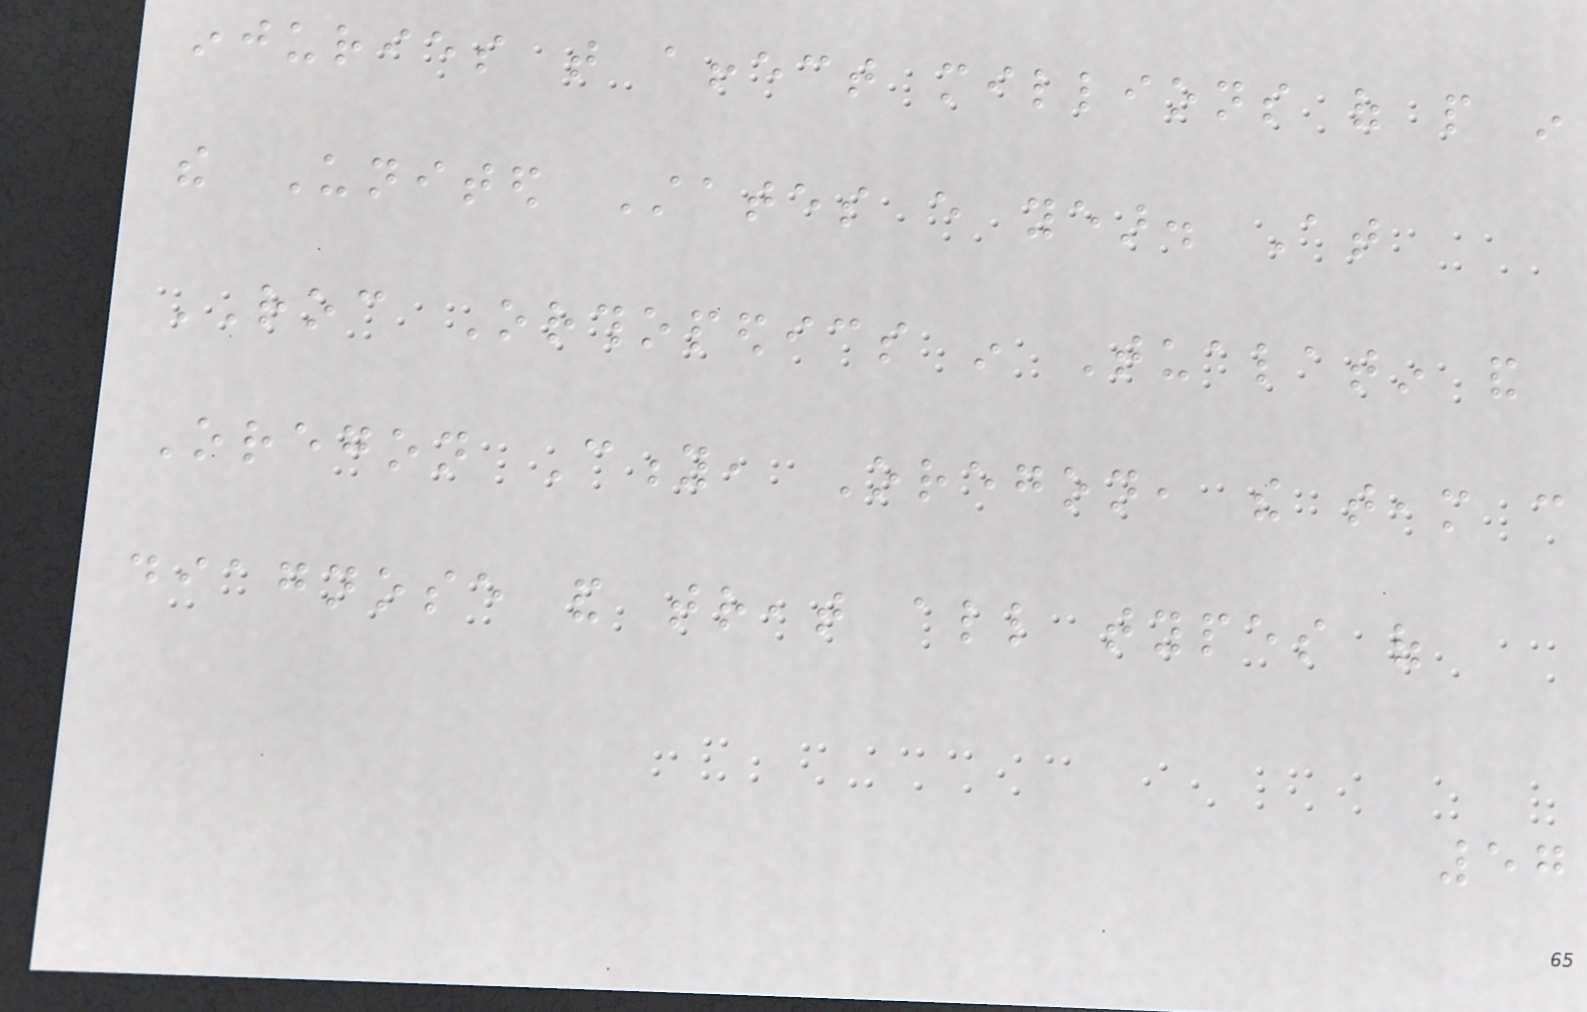injuries that affect millions of people in
the United States every year. At
ROC Orthopedics in Tualatin and
Oregon City, Oregon, the team can
diagnose and treat all types of
57
